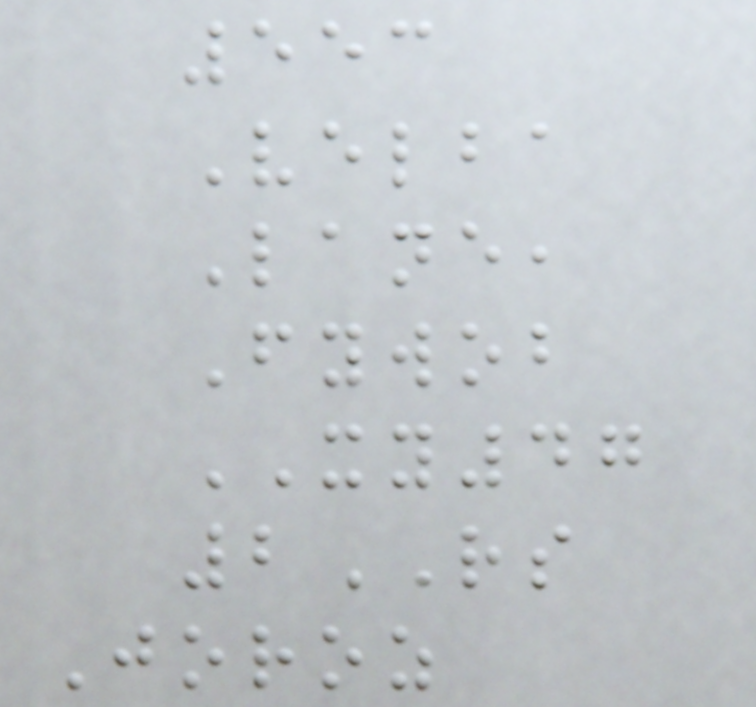553
Velba
Lane,
Fywob
XY47
2RS
Joroz
